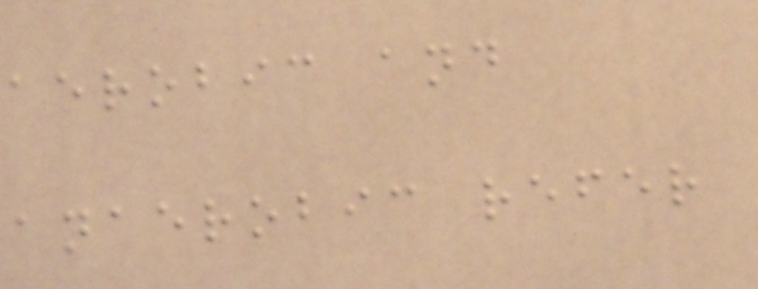aerobic and
anaerobic refer
